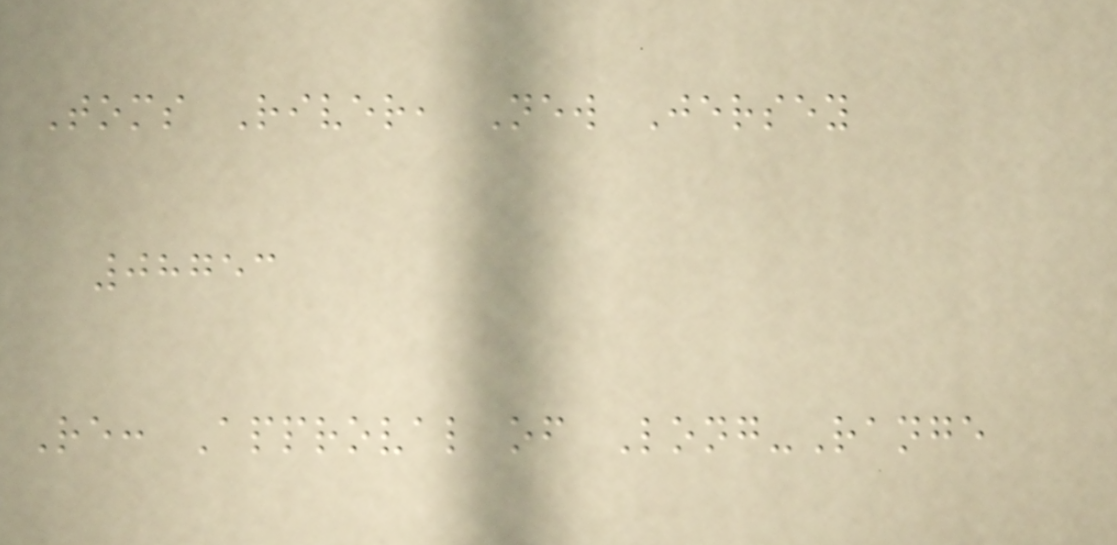Toms River, New Jersey
08753
Re: Approval of Long-Range
